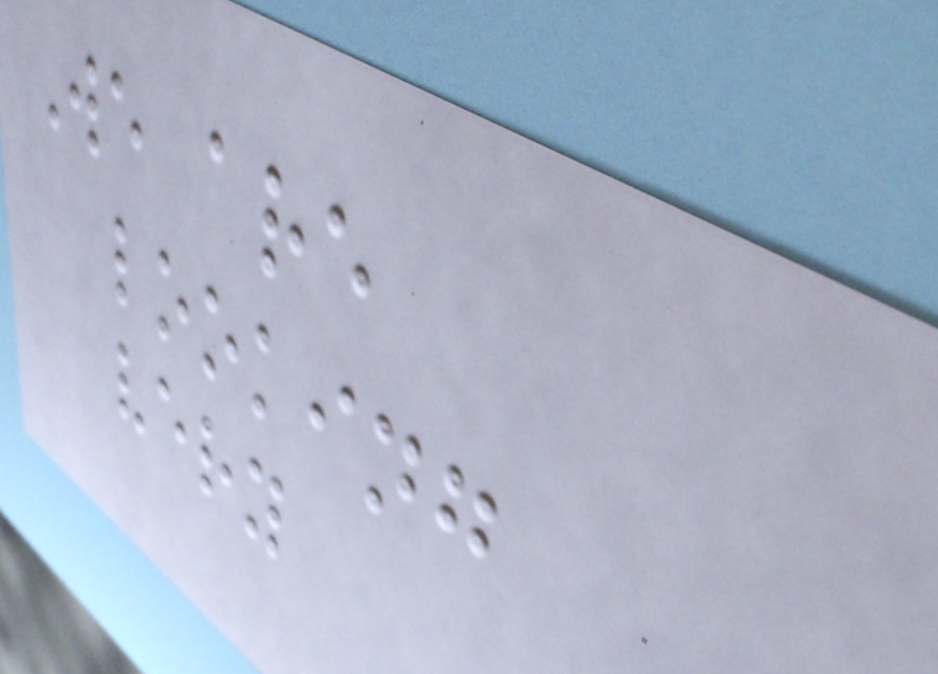We are
looking
very
